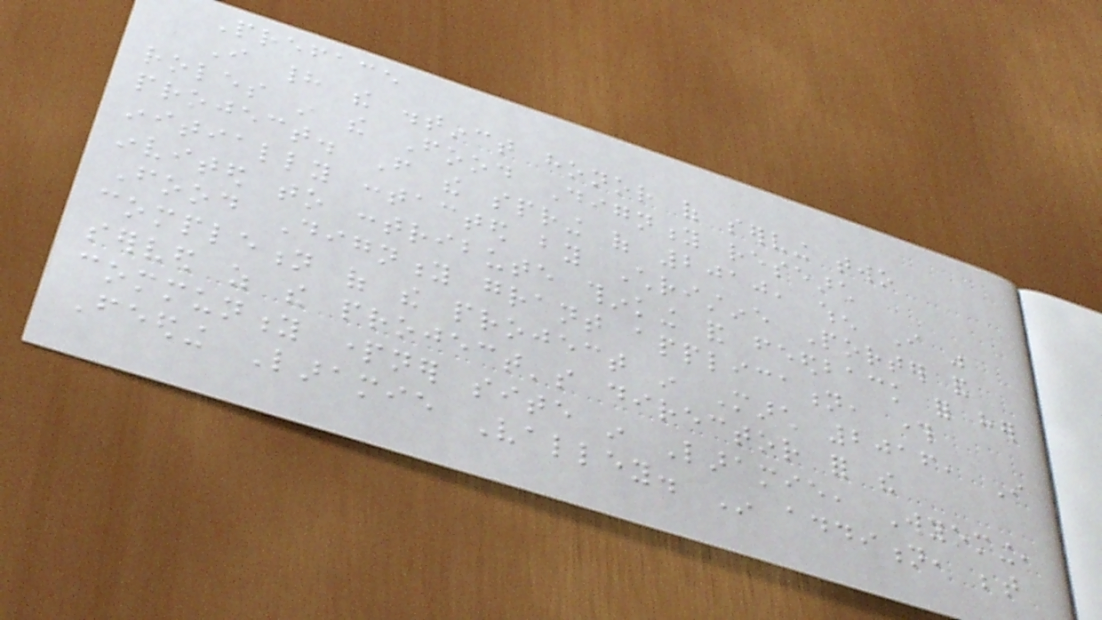Preface
I had the distinct honor of serving two
roles in the Food Dignity research
project. From the spring of 2010, when I was
initially contacted by Christine Porter and
invited to contribute thinking and feedback for her
Food Dignity grant application, through
completion of the project in March 2016, I
served as the project's director for the
community partner site in Laramie, Wyoming,
Feeding Laramie Valley. In addition, between
